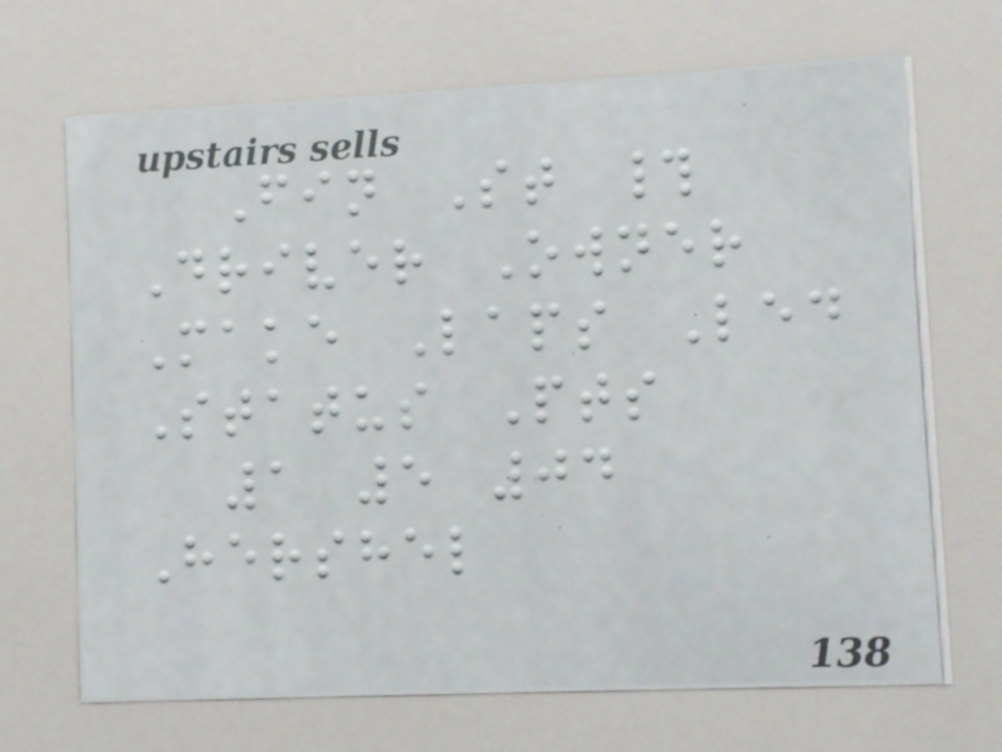Fin St #
Driver Owner
Make Laps Led
Status Pts
1 5 04
Hershel
